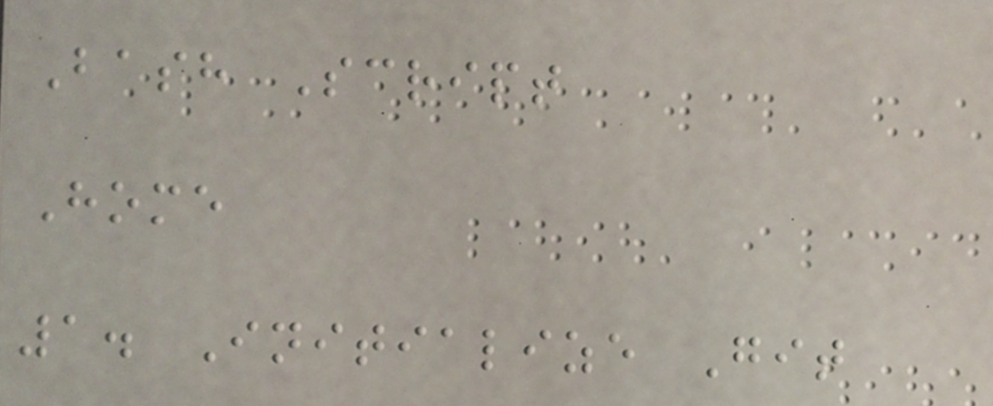Bash Script
Home
1. Initialize Git
